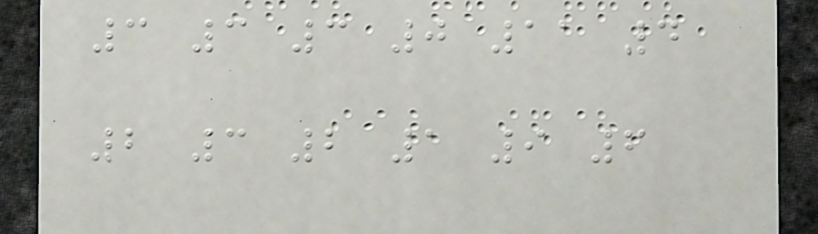3 3 3 0 11 4
2 3 2 1 9 6
